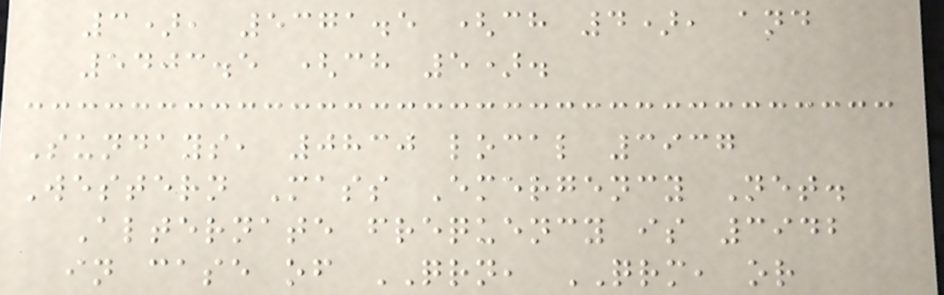3), 5371.5 (ch 4), and
5403.5 (ch 5).
Sundays, 0830 local 3937
Western Mass Emergency Net.
Alternate frequency is 3942
in case of QRN, QRM, or
